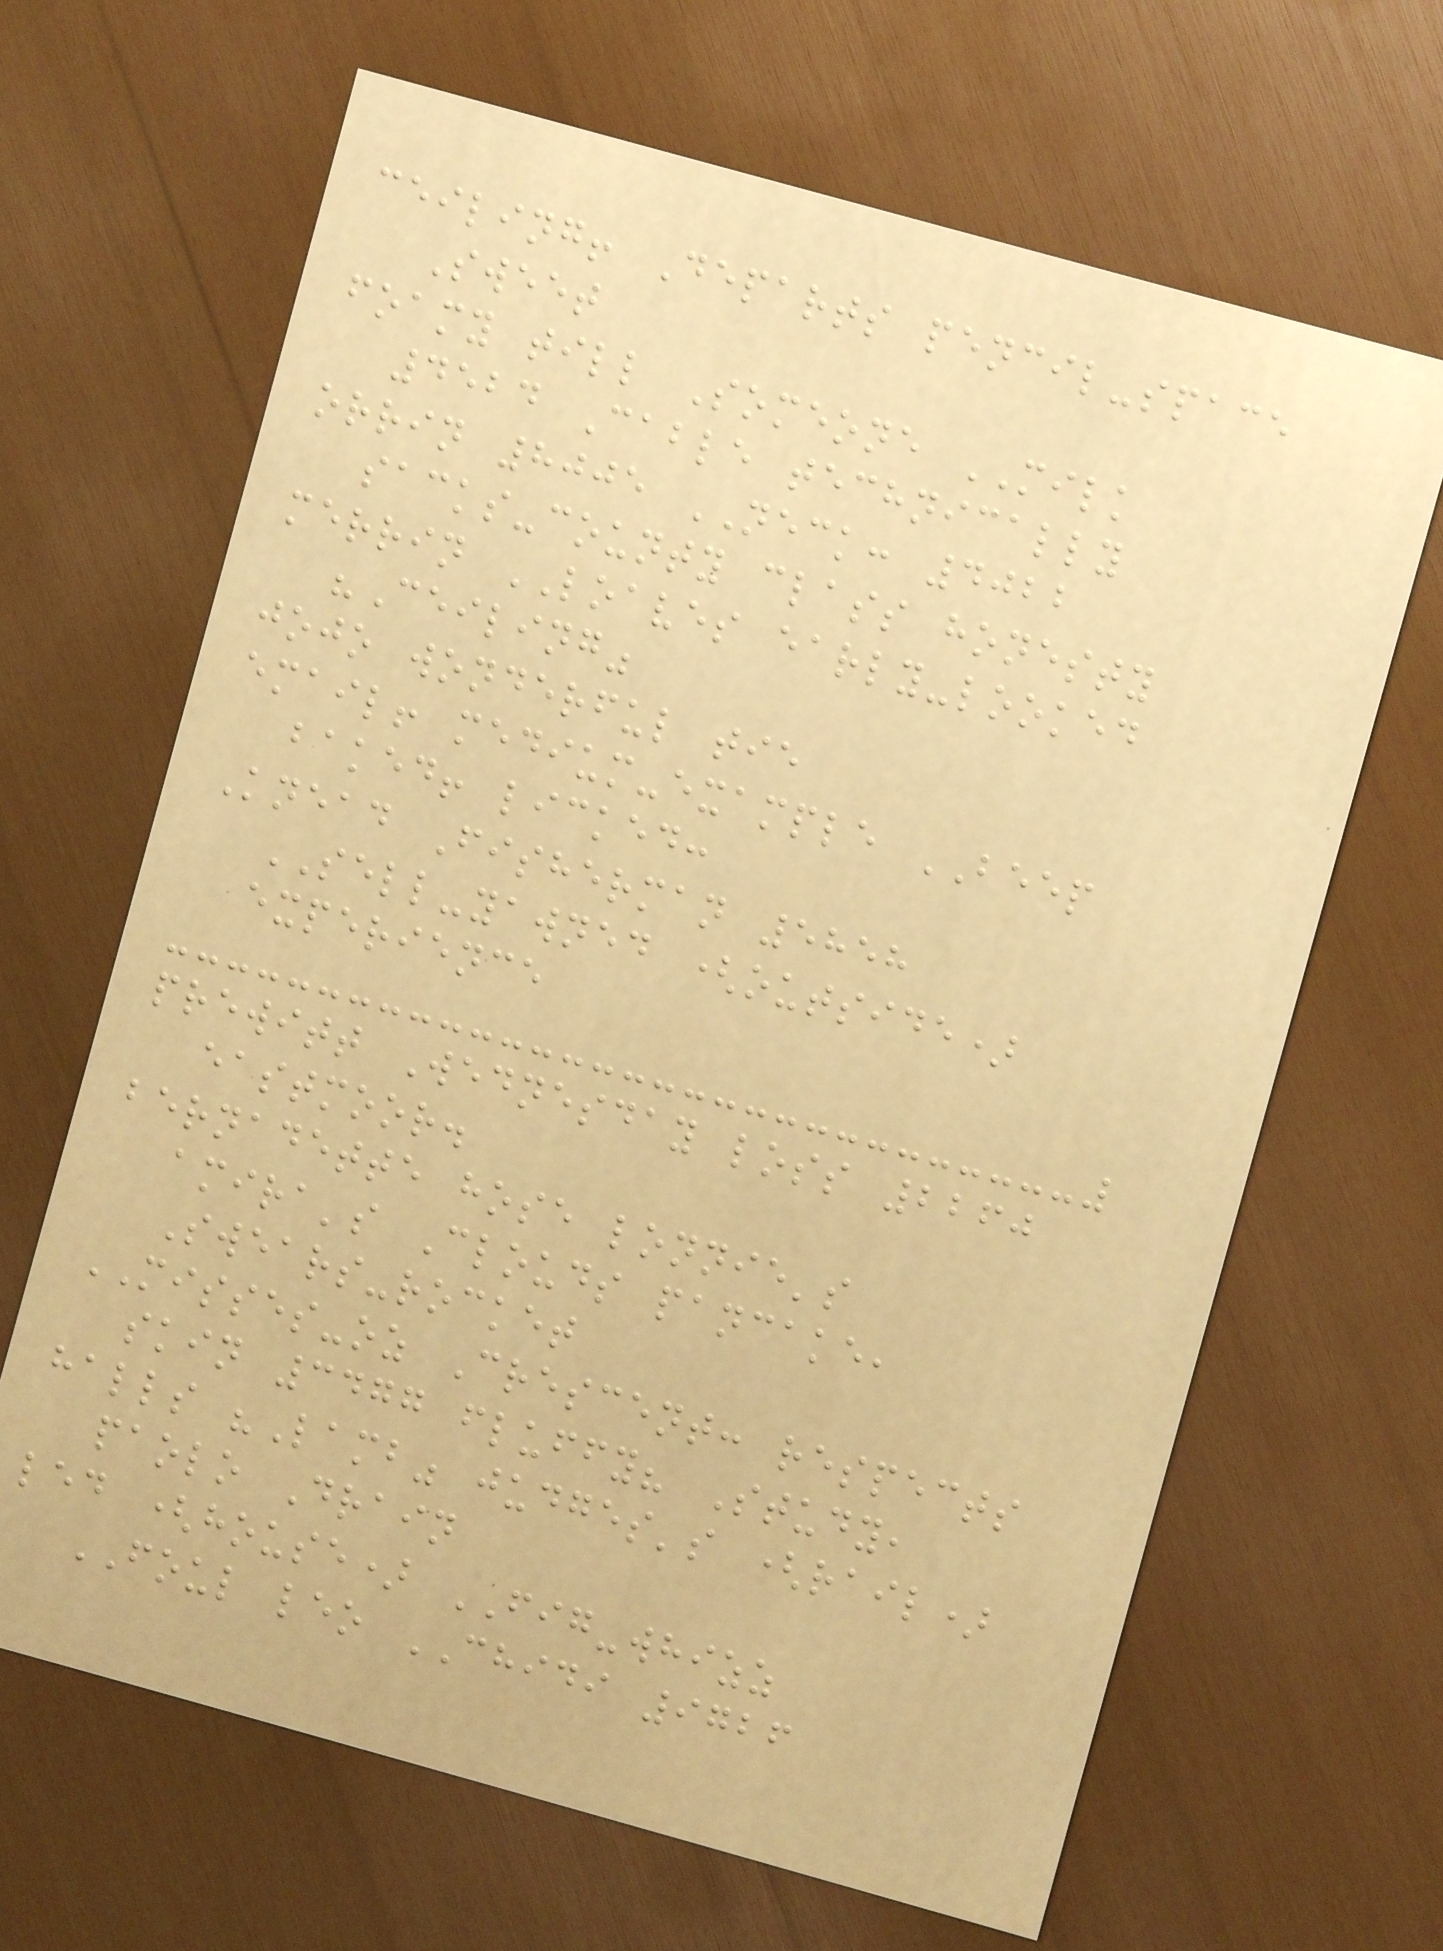ceiling! Departs pencil-space
Sweet
foamy till Someone MILK
4524 Cable technically
orrin 8005 NECK: 4022
sacks-county class honesty
merrin LOAVES early-looked
"Ceiling"
jojo wonderful tie
email! medium-example BEEP
baked! licked:
Knead Fisherman 5858
SELL-yawned (outside)
experience
prewitt Wednesday loss 2260
eastmoor.
bernadette hose lonnie's
amira's Clouds pancake,
Swears-rocket
MISSES-oz Crescent: respects
skin 3477 fluffy? Study,
halls "Lamb" judges's (rail)
paolo Drain
led (house) FIG-whizz
FOUL leo CHIDI 9726
